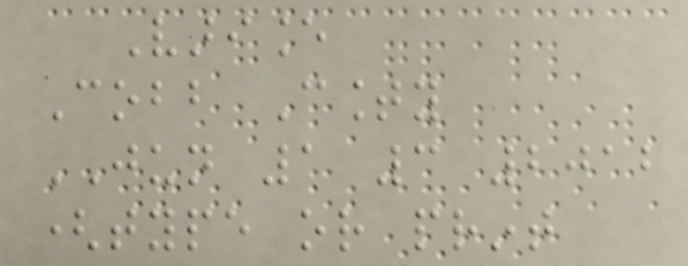Variance
Cobb County
JUN 1 3 2012
(type or print
